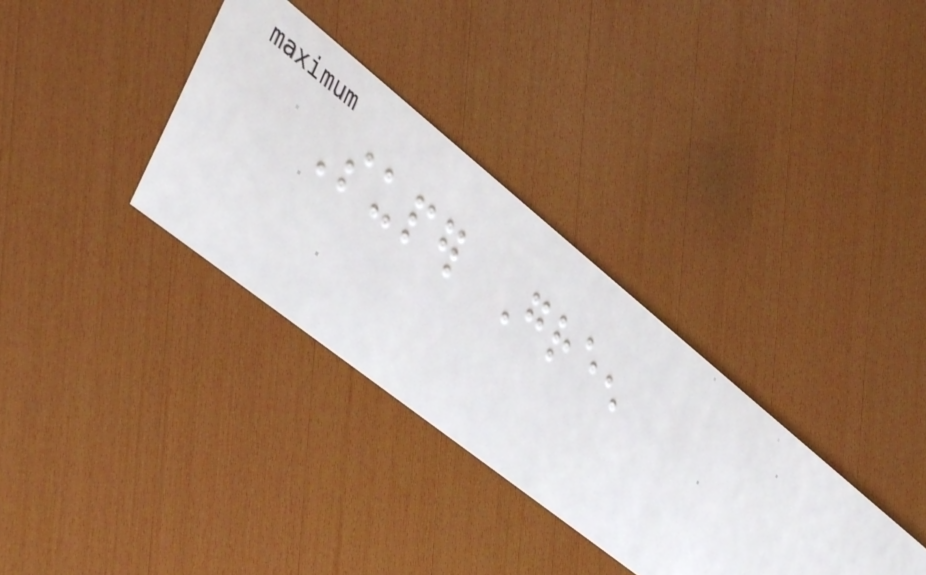Super Green
